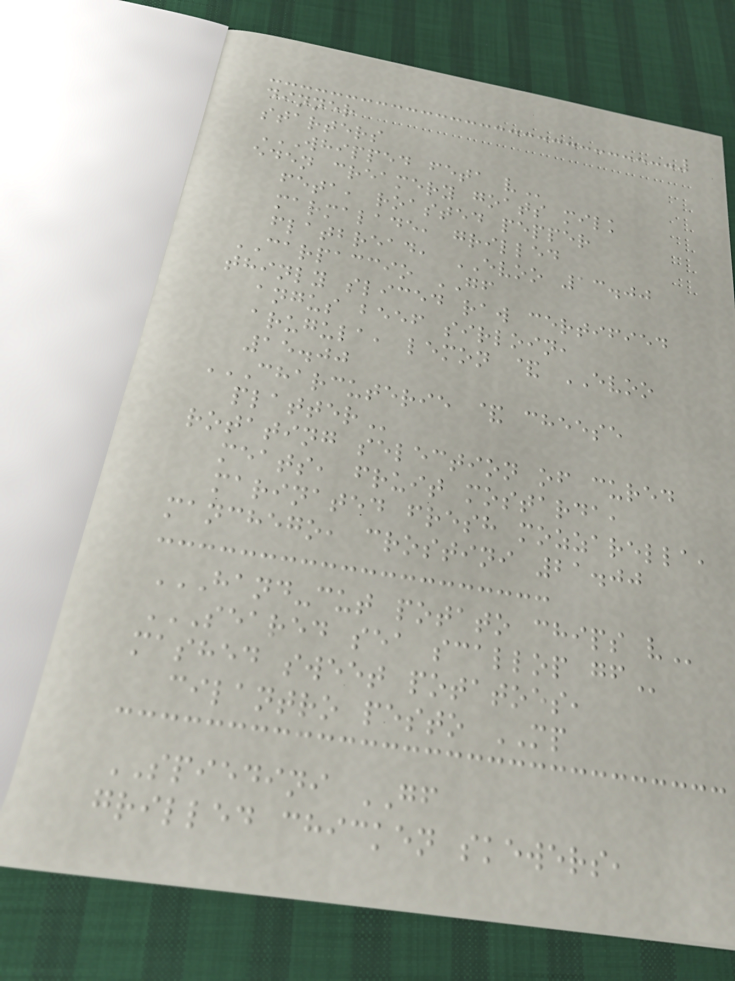dinner
starters
WHIPPED FETA V
eden creamery goats milk
feta, roasted pepper
marmalade, grilled
flatbread, EVOO 13.00
CARPACCIO GF
thinly sliced raw certified
angus beef sirloin,
arugula, lemon & EVOO
15.00
CHARCUTERIE & CHEESE
PLATTER
rotating selection of cured
meats, fruit mostarda,
marinated fresh mozzarella,
manchego, crostini 21.00
HAND-CUT POTATO CHIPS V
SEARED SEA SCALLOP GF
mashed sweet potatoes,
cilantro pesto MP
SPIEDINI GF
grilled chicken skewers,
